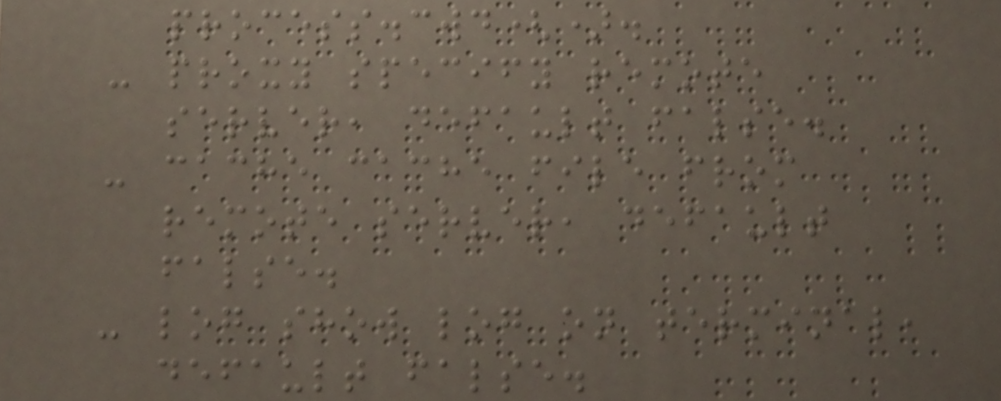process.cwd().
- proxy specify remote
server, default false.
- cache cache file from
remote server, default
false.
- log show log on terminal,
default false.
